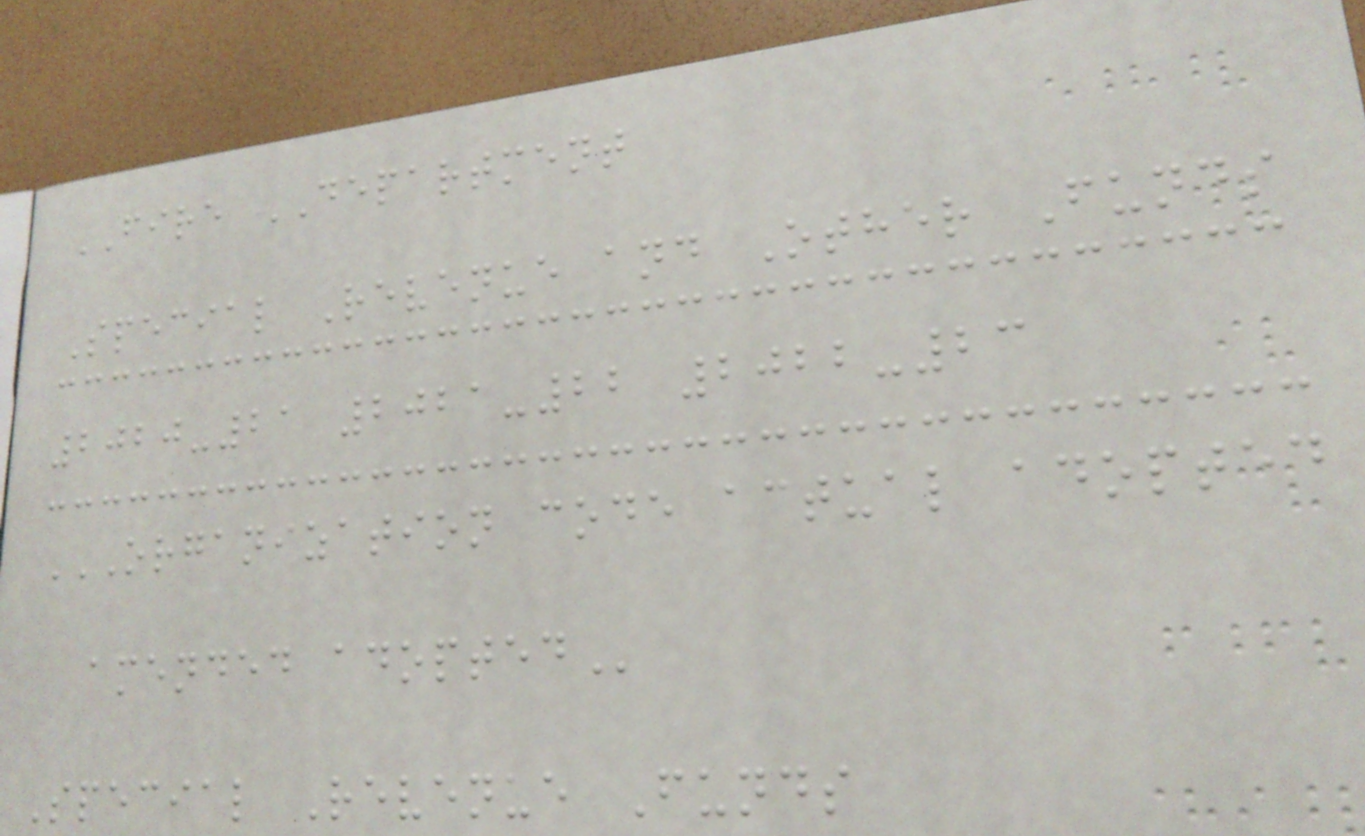FIRE DEPARTMENT
Special Revenue and Other Funds
2020-21 2021-22 2022-23
ORGANIZATION CODE ACTUAL ADOPTED
AMENDED ADOPTED
Special Revenue Funds
